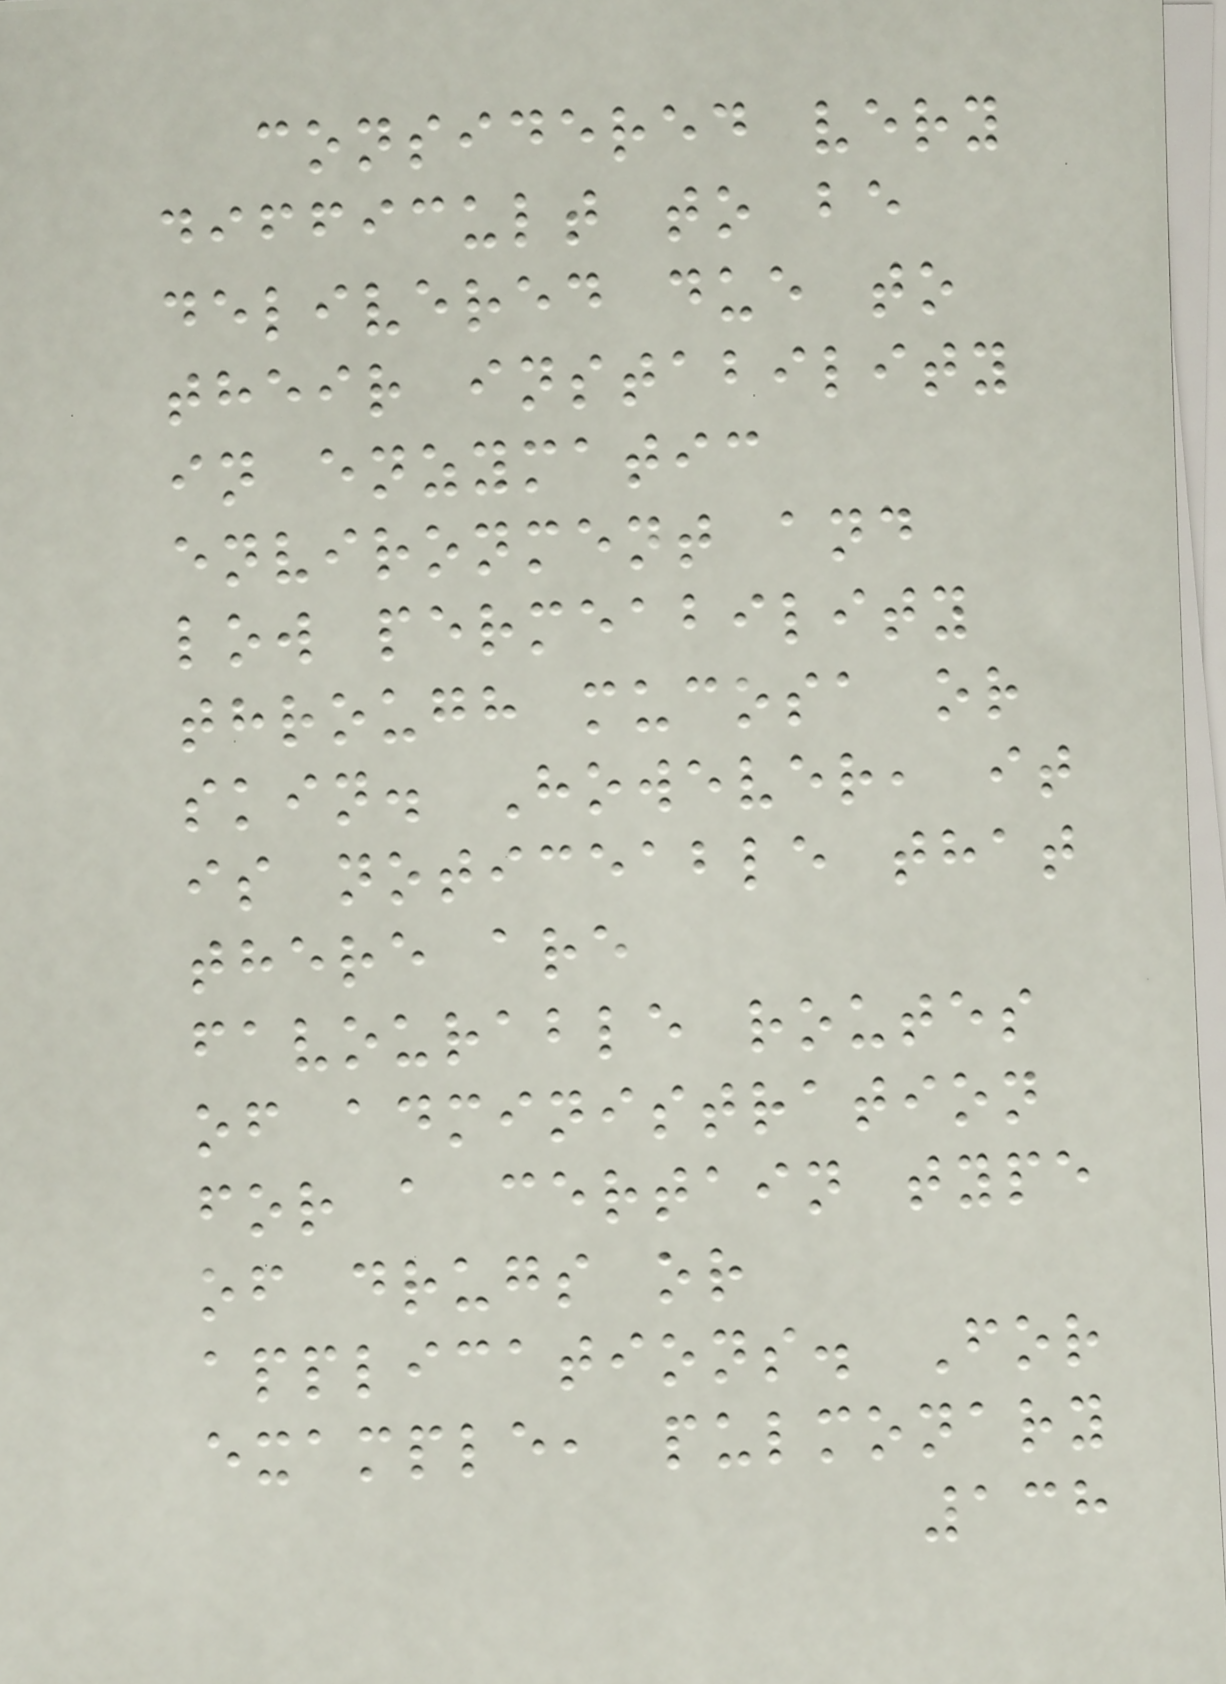considered very
difficult to be
delivered due to
their instability
in enzymatic
environment and
low permeability
through mucosa or
skin. However, it
is noticeable that
there are
favourable routes
of administration
for a certain type
of drugs or
applications. For
example, pulmonary
138
